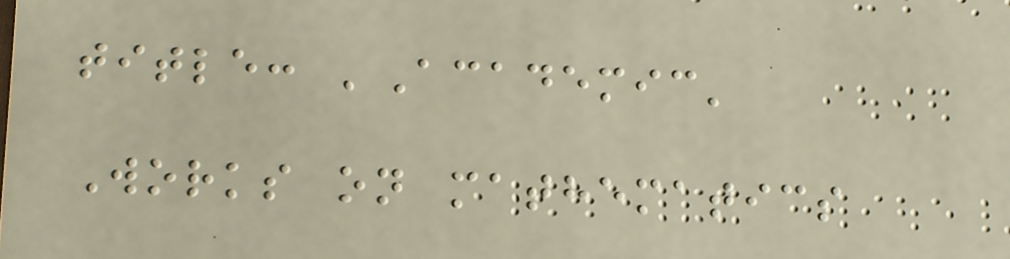title: 'Academic'
Works on mathematics
